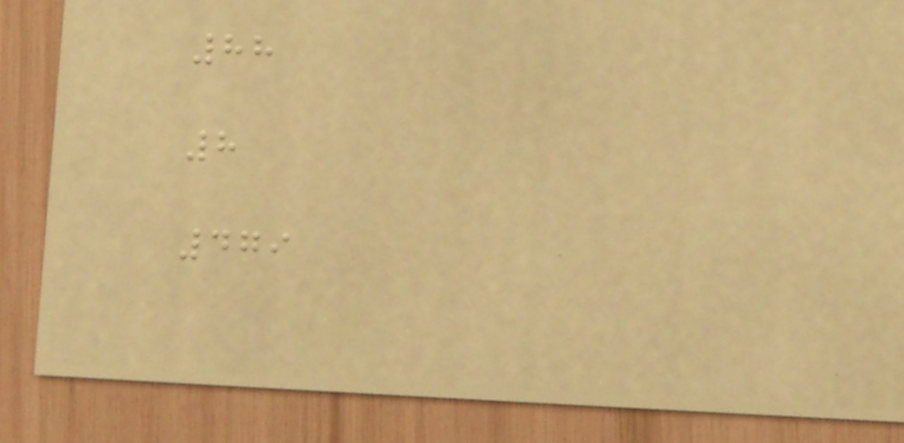88
8
479
